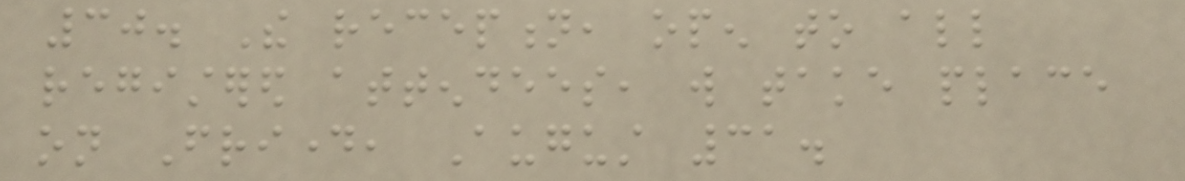30. The reception, open to all
registered attendees, will take place
on Friday, August 31.
